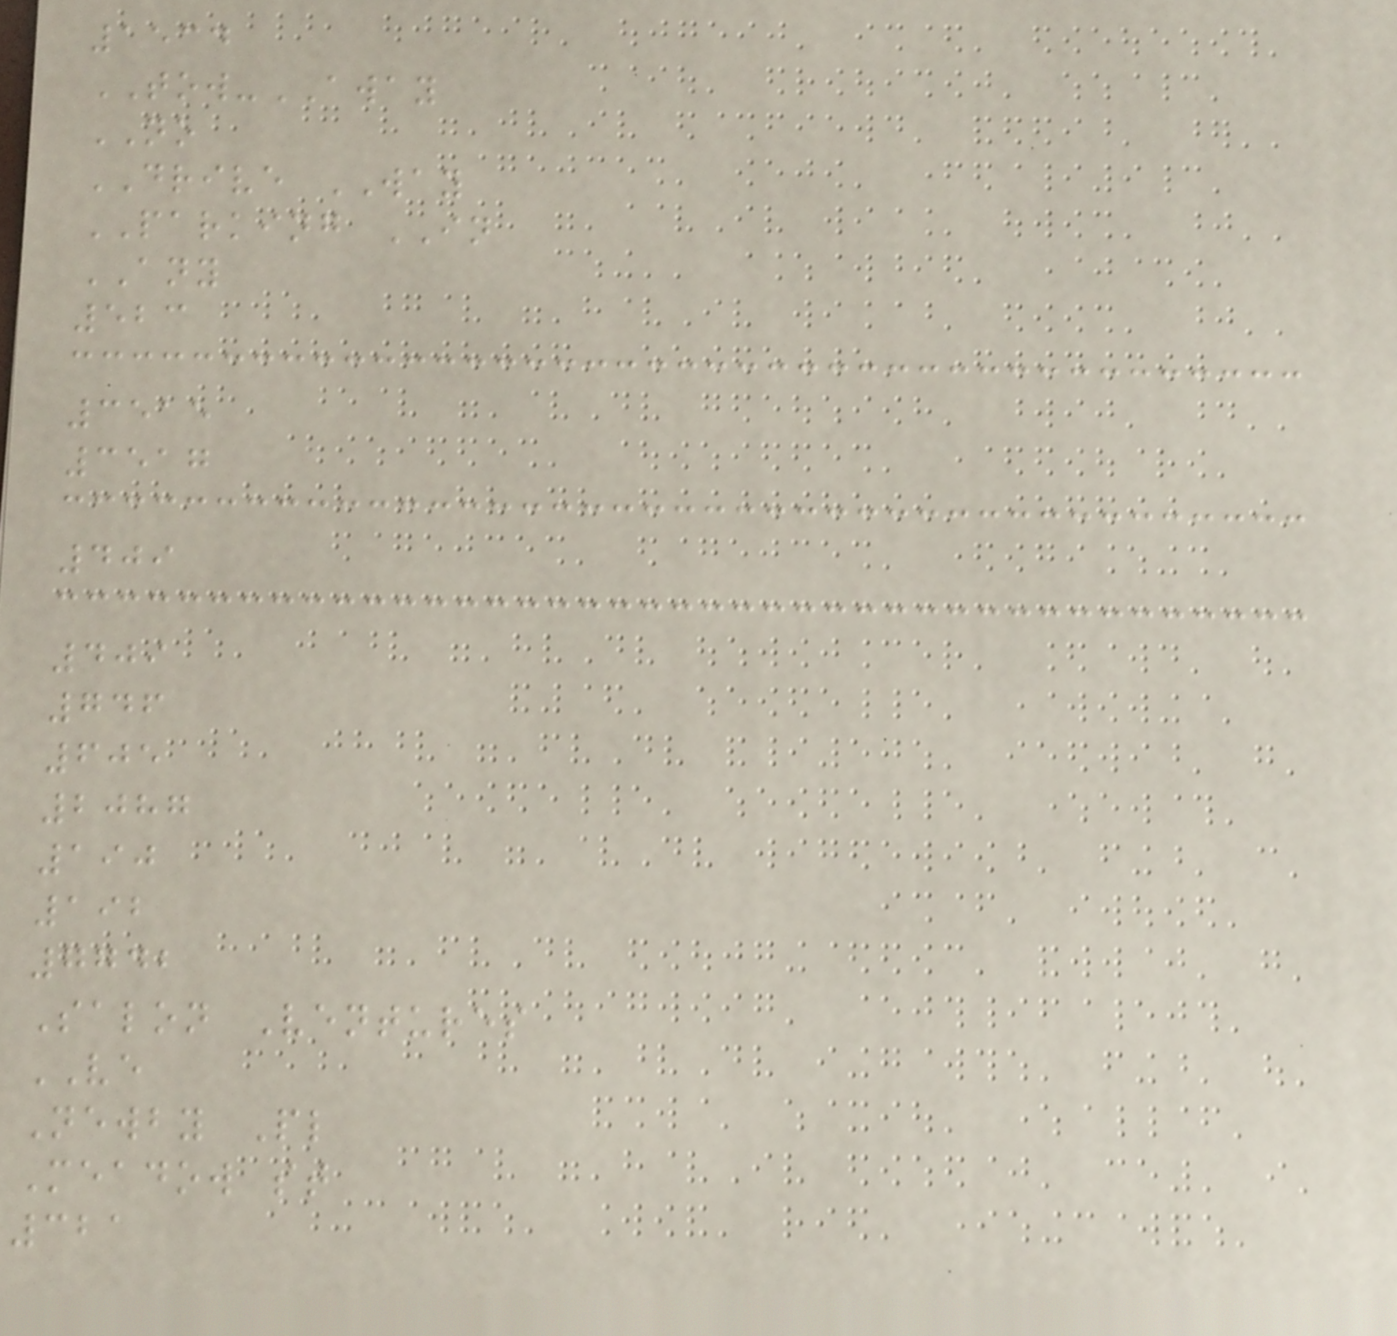1534
TOW-AWAY
NO
DRIVE WAY
PARKING IN
ANY
523
3515
3517
409
409
746
605
2087
190
192
7742
Salon Ventures
VE
Newby Pl
Meadow st
321
